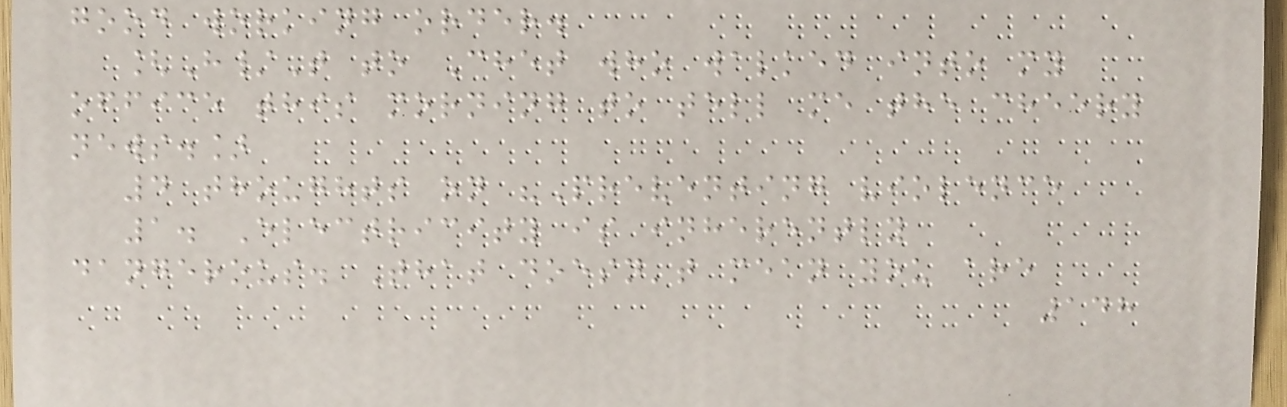good working order.
[H/T to Chet who walked into my
office this morning to tell me the cheery
news.]
4 thoughts on "Preventing violence
1. Electricity is inherently
dangerous. That doesn't mean you are
148
